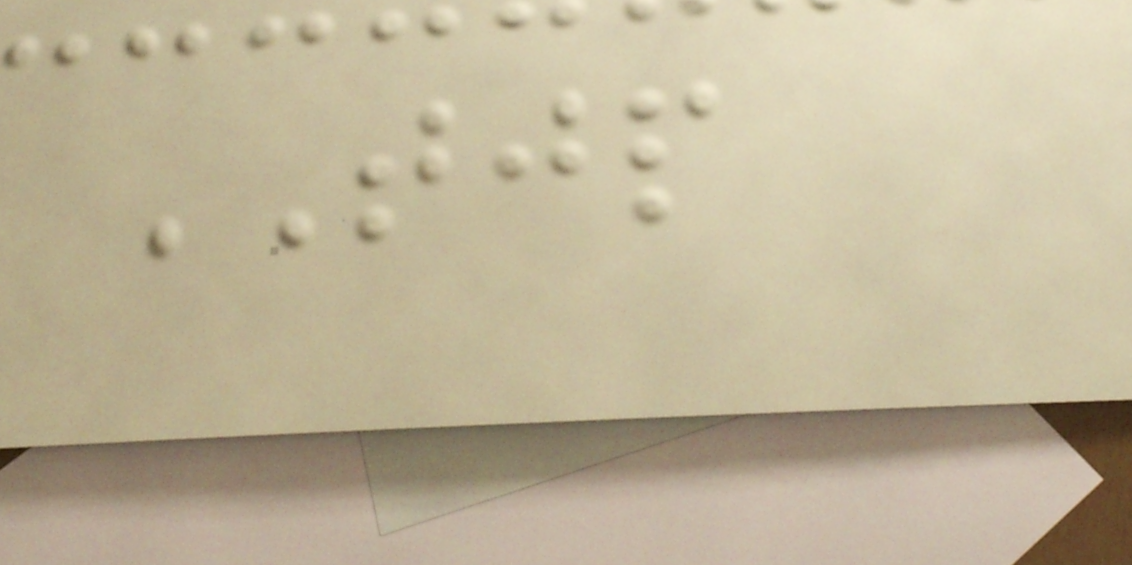TJP
